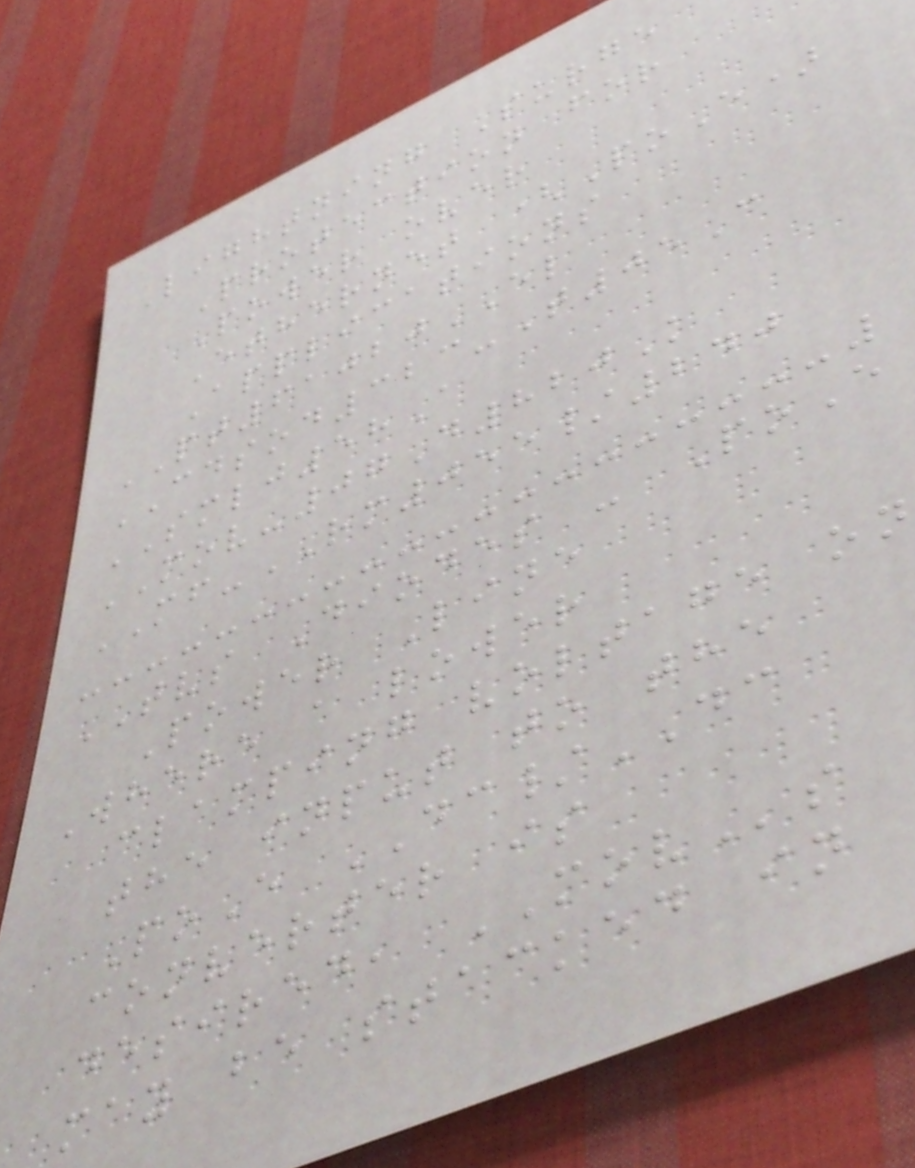Lightning Surge
Protection for
Power over
Ethernet (PoE)
Applications
PT61020EL
CDSOD323-T05C
SMLJ58A
MOV-07D820K
MF-RM055/240
TVS Diodes - PoE
Power Line
Where a lower
clamping voltage on
the input to the
PoE DC/DC
converter is
desired, MOVs
may be stacked in
